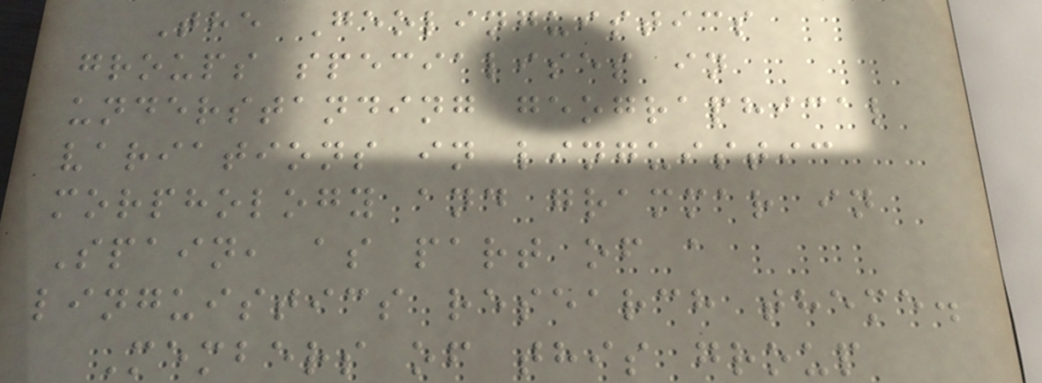The Geolinguistics
groups specialises in
understanding geographical
variations in linguistic
morphology and grammar in
Spain, as part of a
linguistics research theme.
Members of this group
